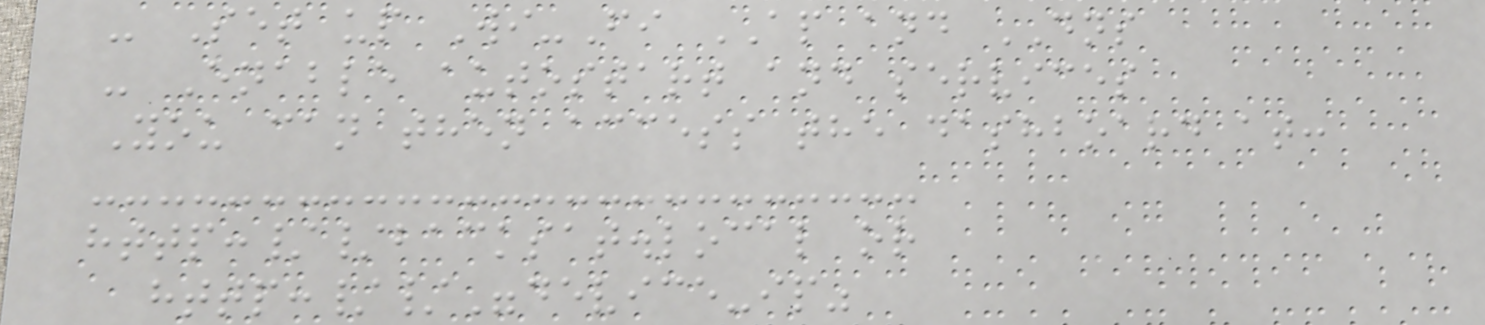- Set up Wi-Fi AP and DNS
- Enable autostart and services
You can then access the dashboard at:
http://backsat.local or
http://"device-ip"
